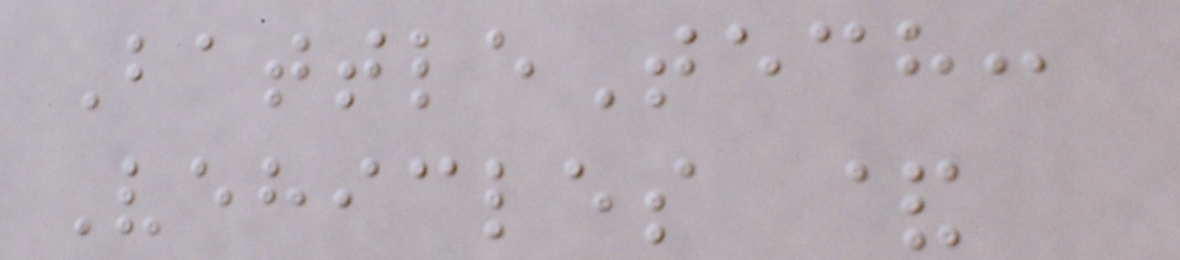BattleTech:
Vehicles &
